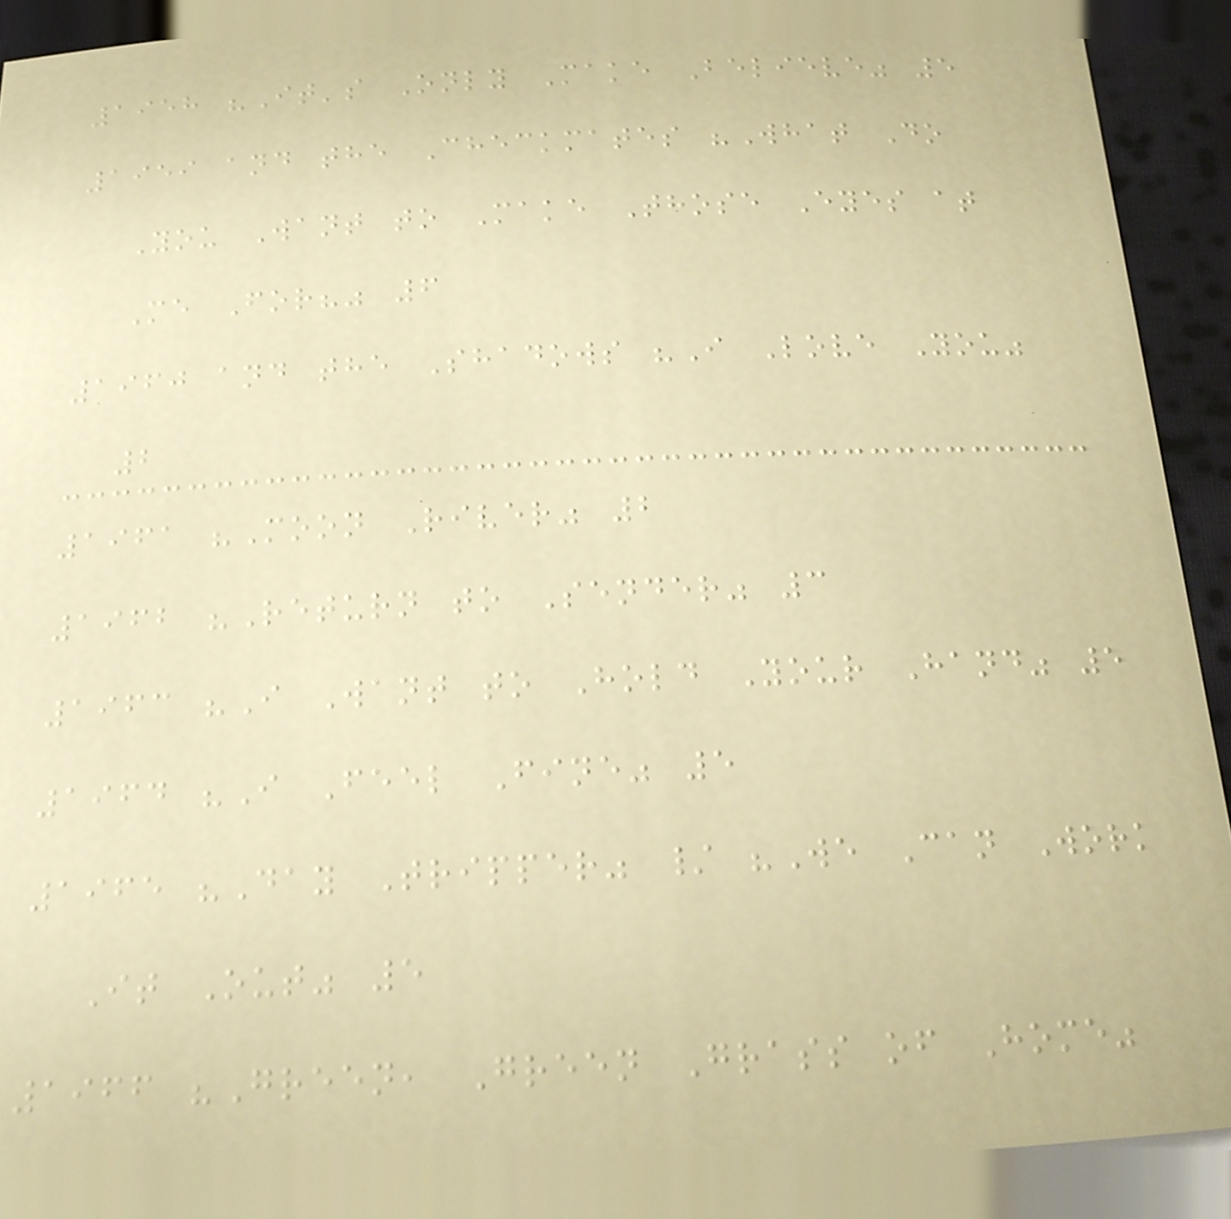1958 "It's Only Make Believe" 5
1959 and the Checkmates "What Do
You Want to Make Those Eyes at
Me For?" 6
1960 and the Shadows "I Love You"
2
1961 "Moon River" 2
1962 "Return to Sender" 3
1963 "I Want to Hold Your Hand" 5
1964 "I Feel Fine" 5
1965 "Day Tripper" / "We Can Work
It Out" 5
1966 "Green, Green Grass of Home"
